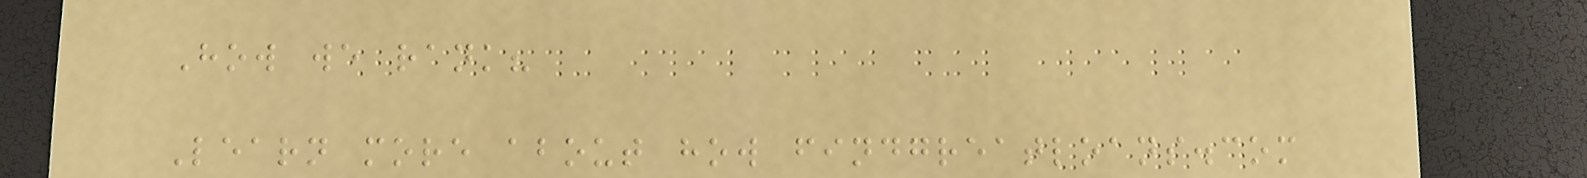How we rank?
Learn more about how findgreatloans.com
